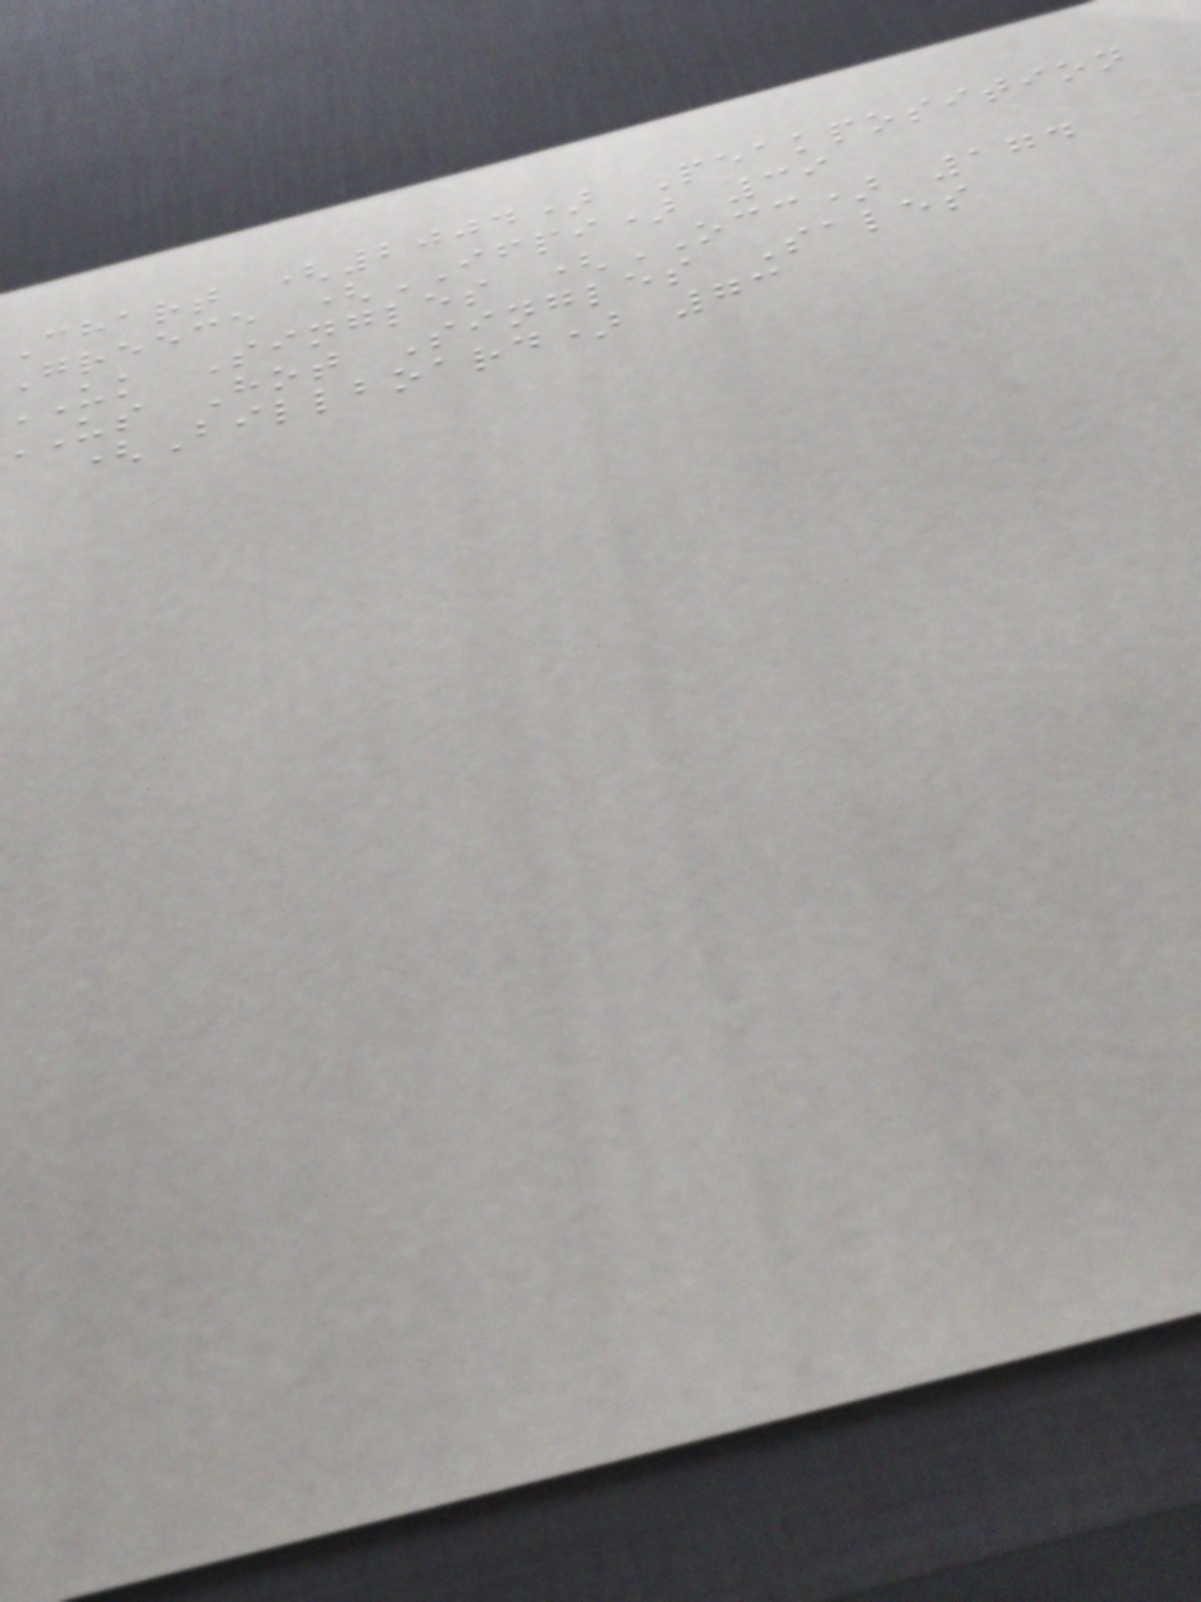Chart (2004) Peakposition
Greece (IFPI) 39
UK Singles (OCC) 174
us Hot Singles Sales
(Billboard) 73
